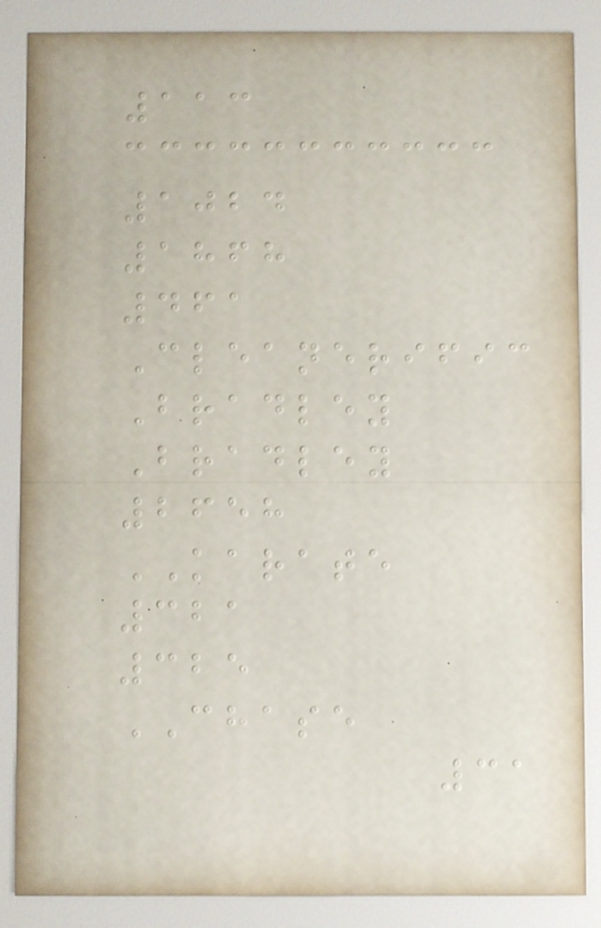113
1024
1868
461
Cleanerific
Bradley
Bradley
2658
KARATE
321
325
CHASE
31
